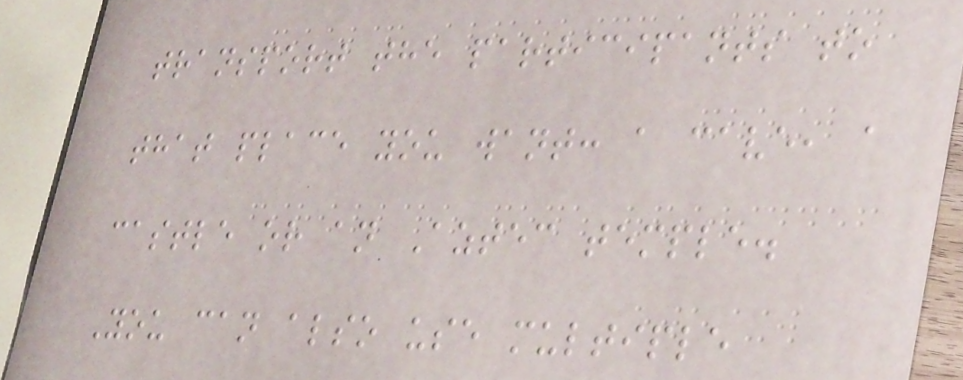transport the participants to
that place you want: a cave, a
castle or an Aztec temple.
You can also use multiple
